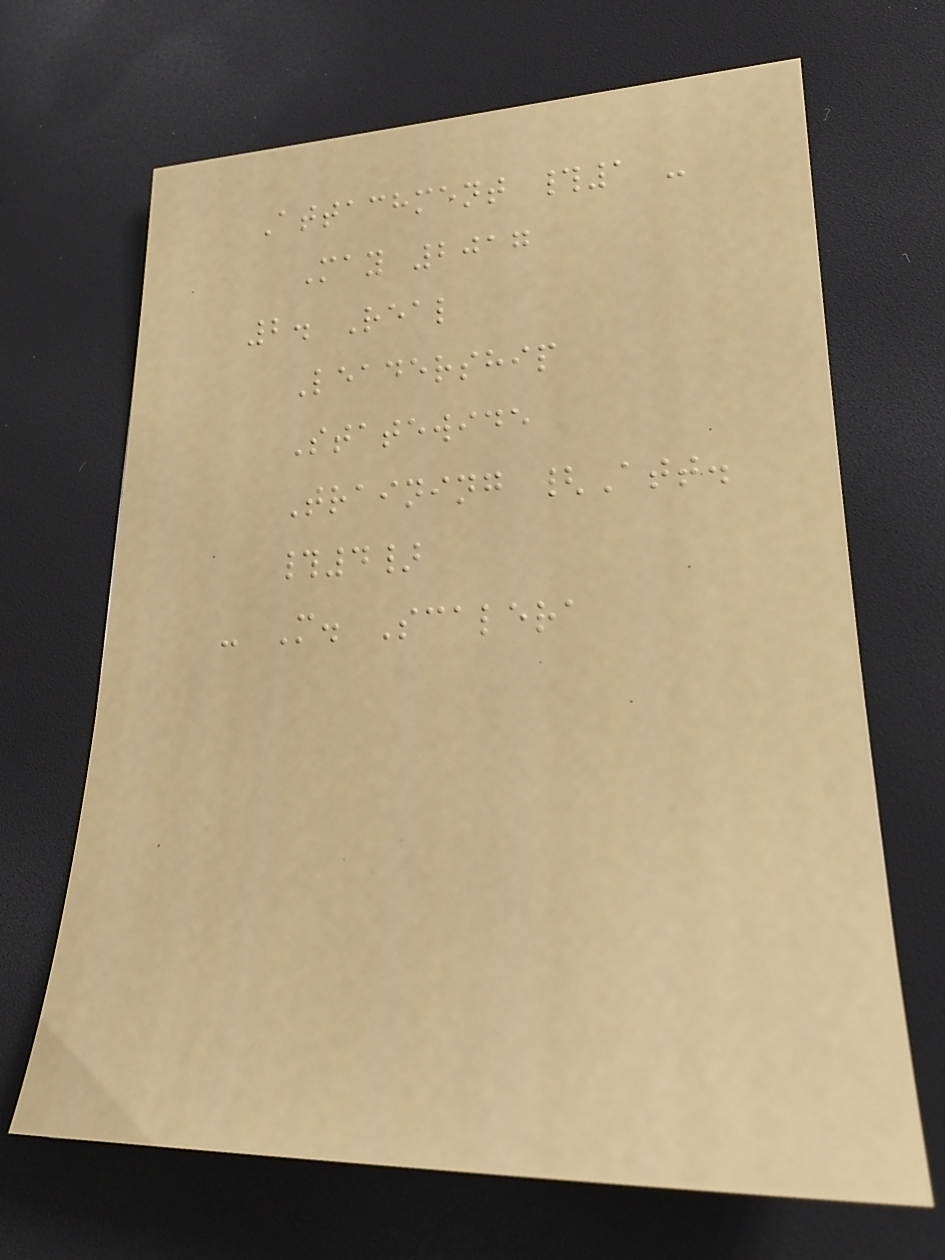Attachment #1 -
May 2017
2. Real
Leadership
Statewide
Training {Att.
#4}
- M. Scalera
